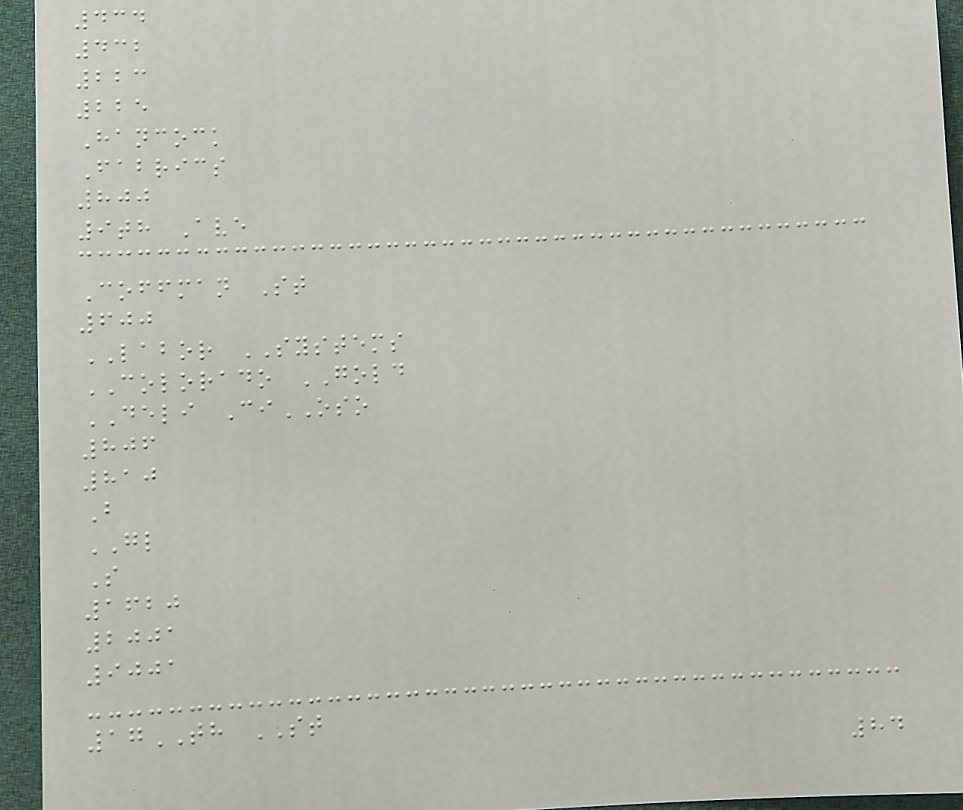434
432
223
225
Hancock
Fabrics
800
9th Ave
Coffman St
600
LABOR SYSTEMS
COLORADO GOLD
DELI CiOSO
806
810
B
GL
S
1620
2001
9001
17TH ST
84
